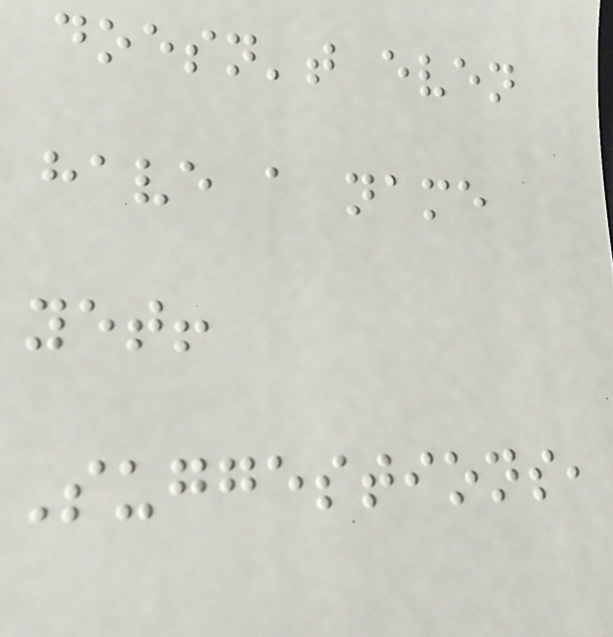doesn't even
have a name
yet!
Suggestions,
